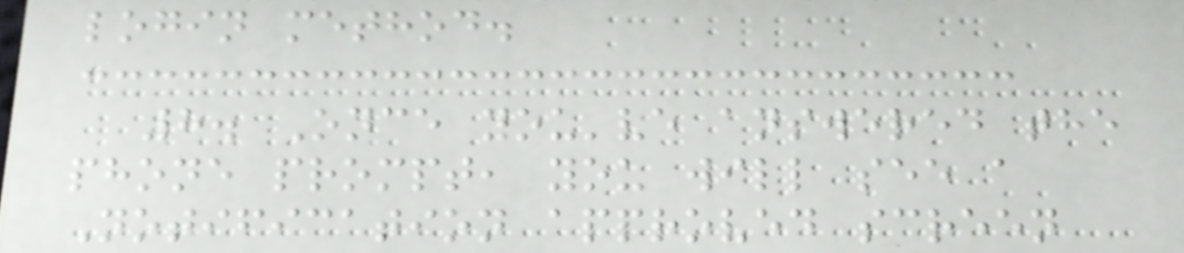login method.
8. Once you've answered the
phone prompt, you will see a
Notification approved screen
